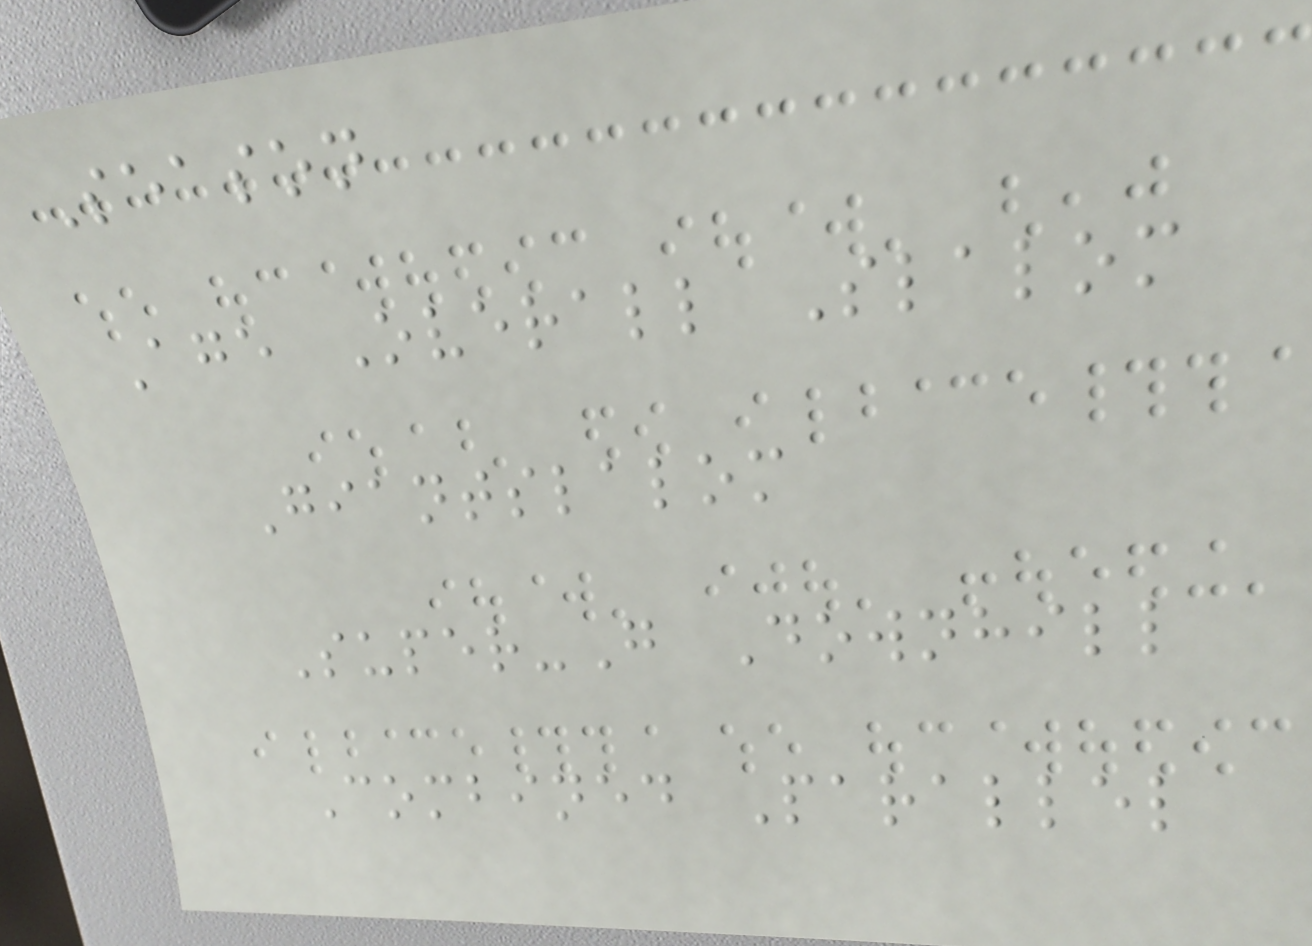Season
Age Overall Slalom
Giantslalom
Super-G Downhill
Combined Parallel
